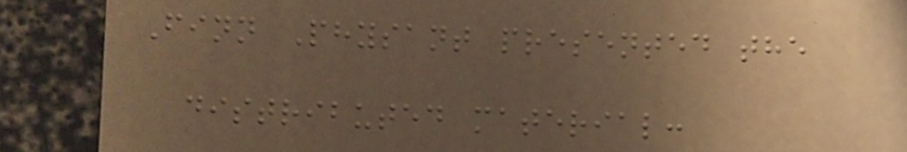Finn Physant presented the
distributed material:
